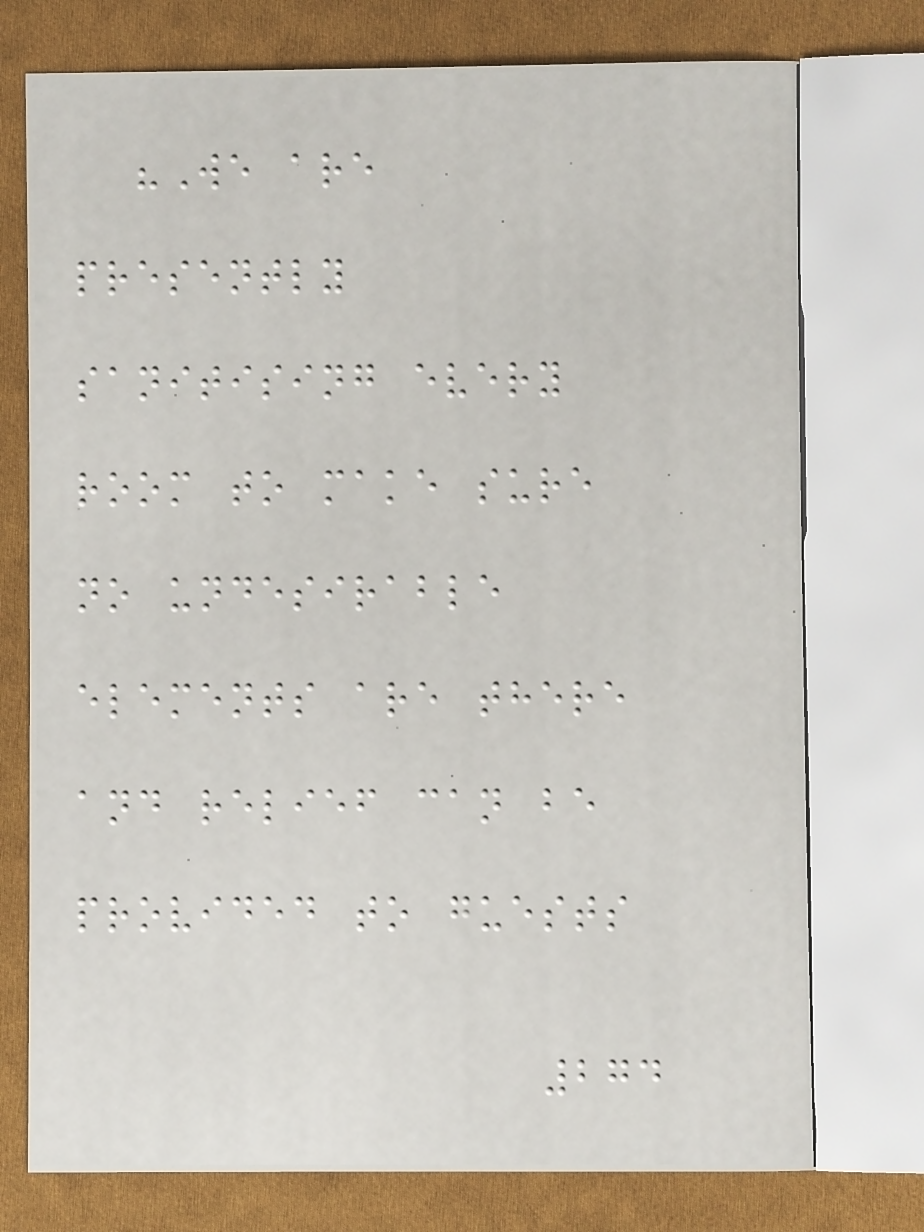"We are
presently
sanitising every
room to make sure
no undesirable
elements are there
and relief can be
provided to guests
274
